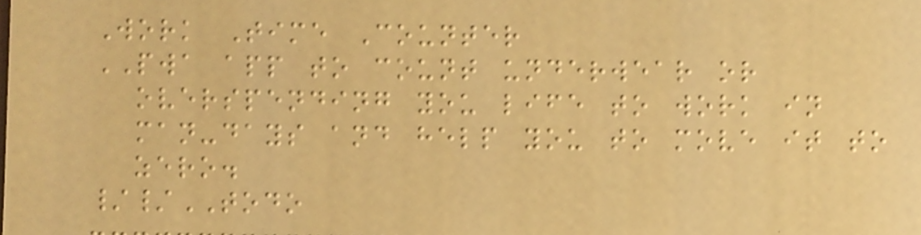Work Time Counter
PWA app to count underwear or
overspending you life to work in
man-days and help you to move it to
zero.
//TODO
